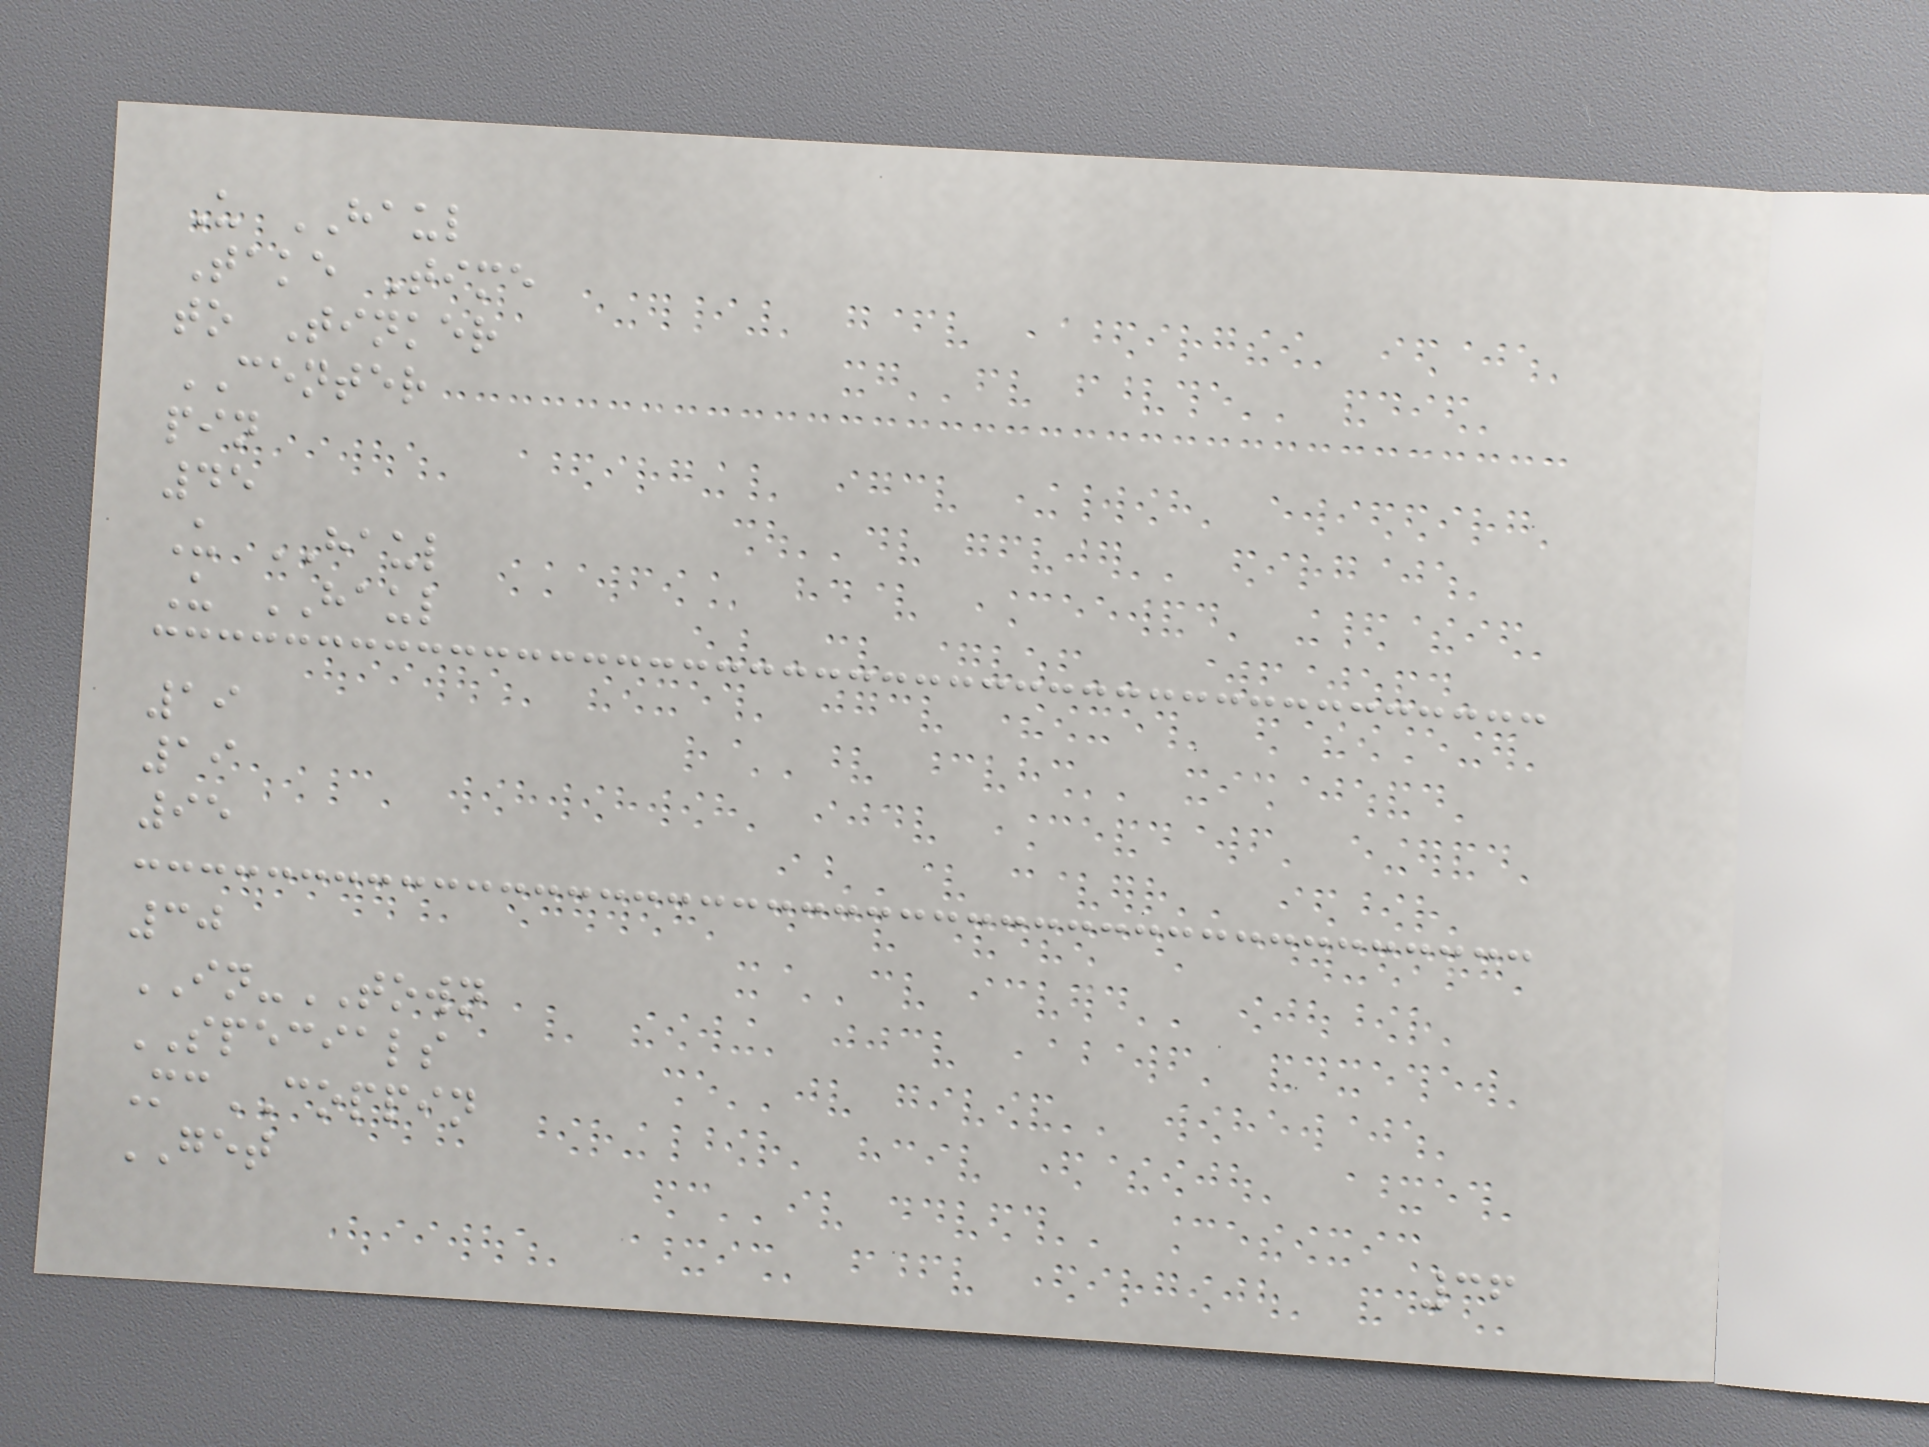U HAUL
Take Time
to Tinker
CENTER
pin
45
U HAUL
U HAUL
19
19
95
30
IN-TOWN
SPECIALS
McCOPPIN
GET
36
